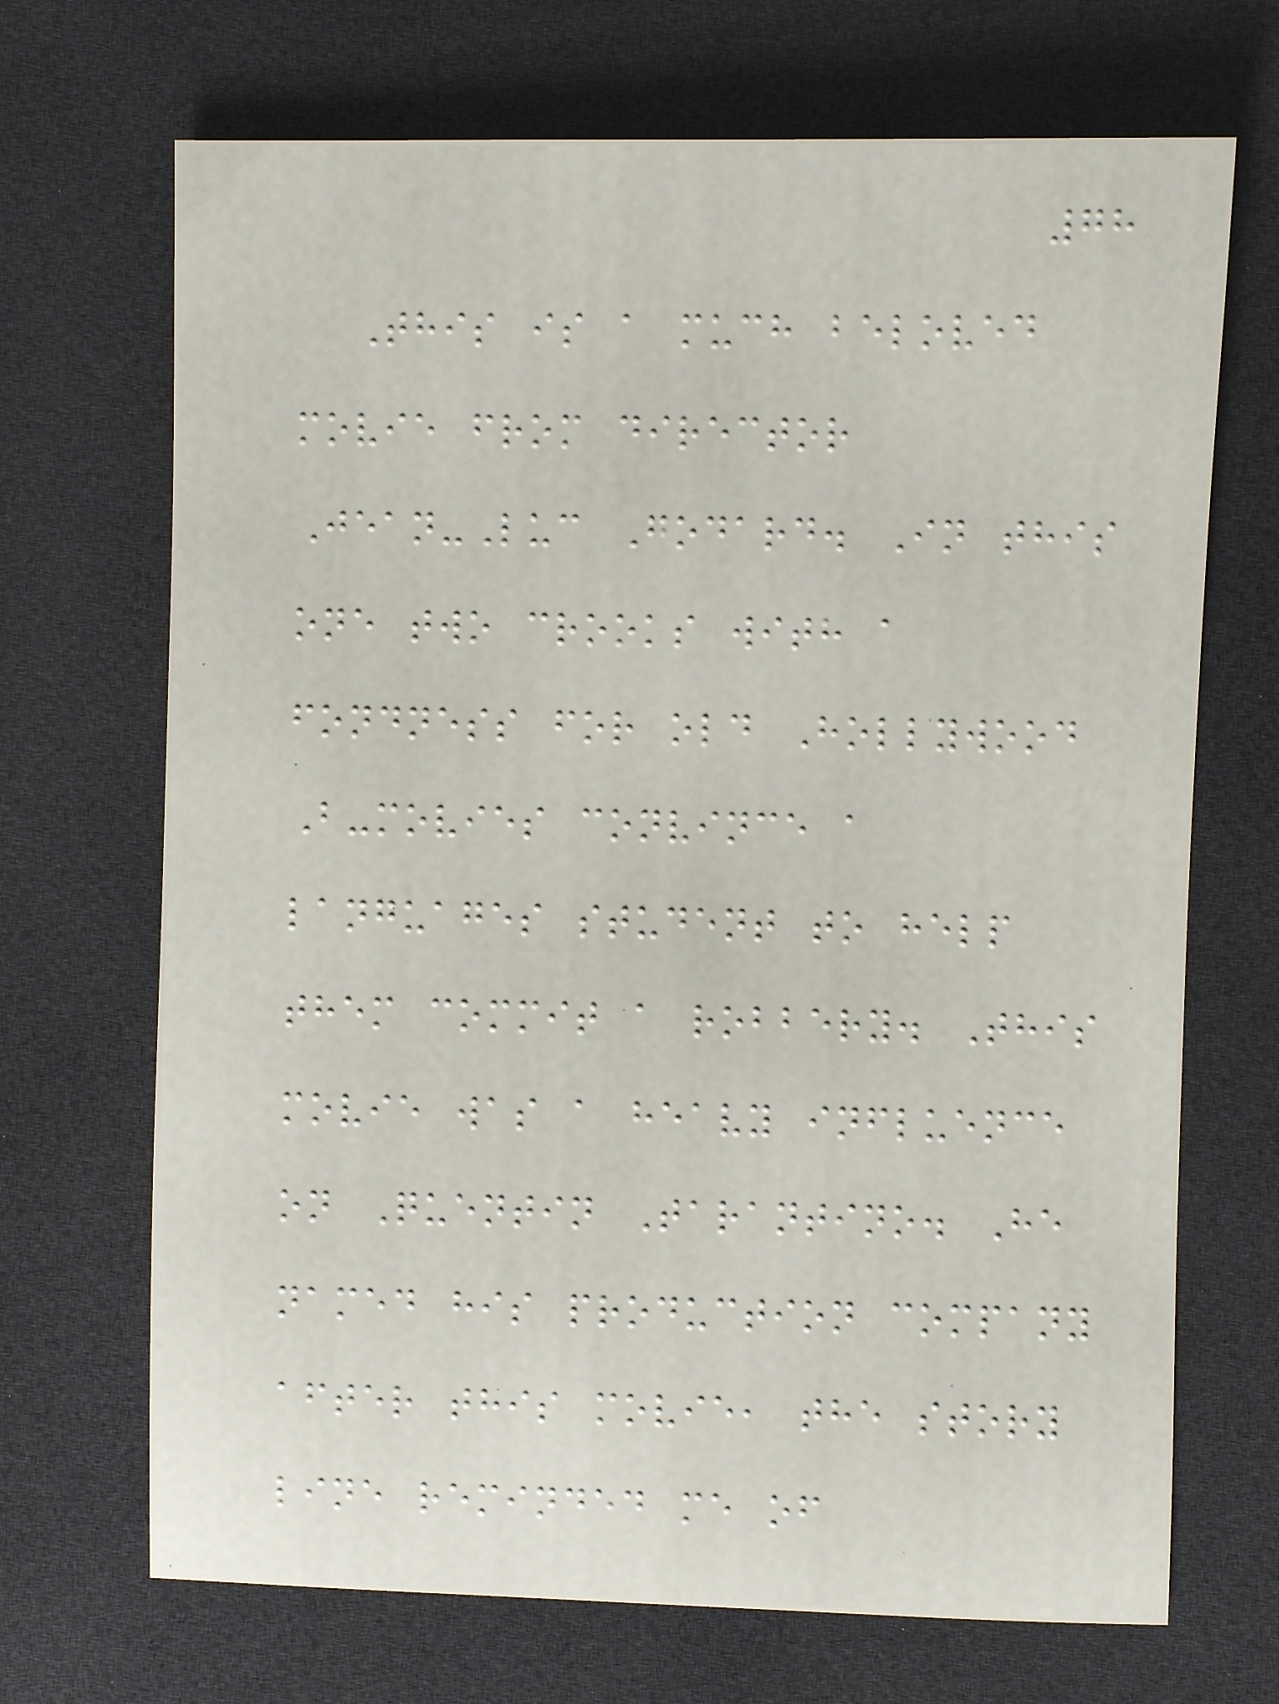78
This is a much beloved
movie from director
Jean-Luc Godard. In this
one two crooks with a
fondness for old Hollywood
B-movies convince a
languages student to help
them commit a robbery. This
movie was a heavy influence
on Quentin Tarantino. He
named his production company
after this movie, the story
line reminded me of
